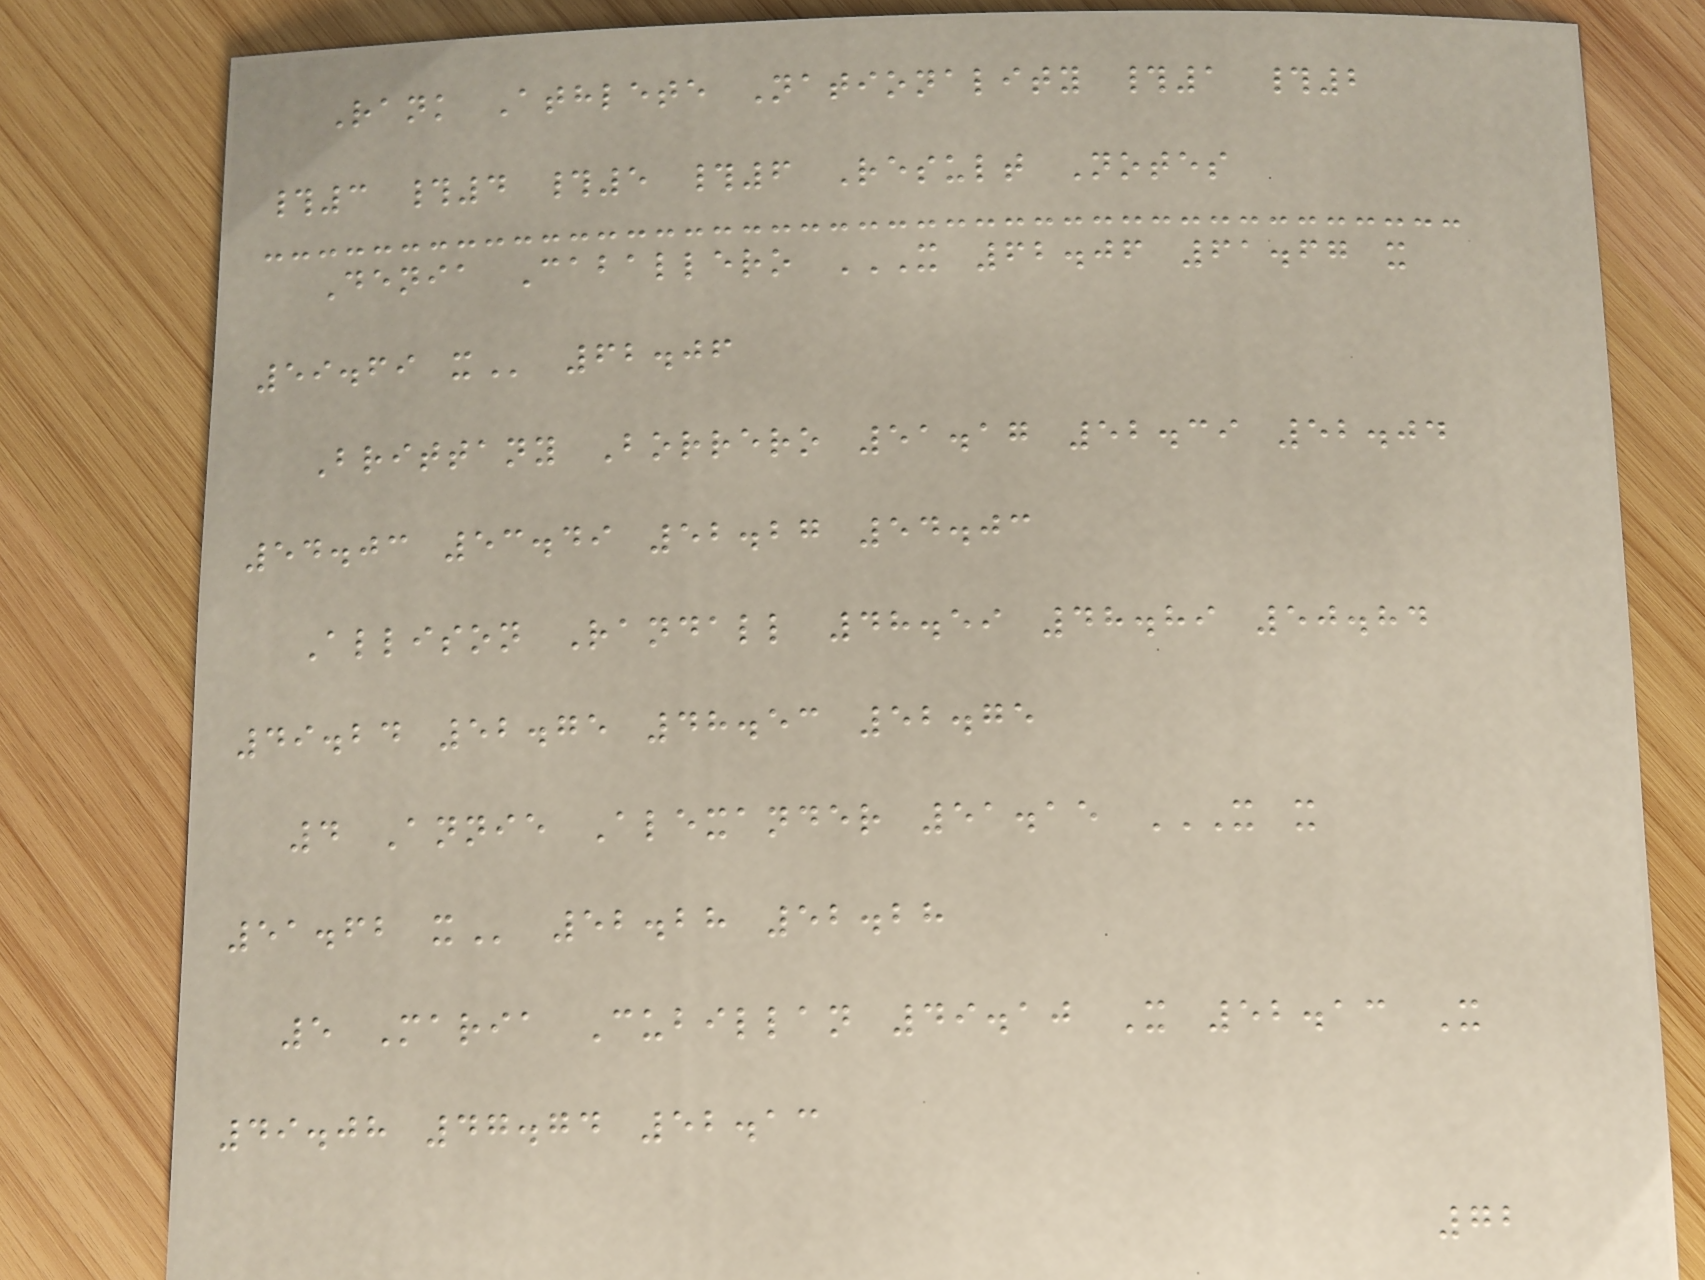Rank Athlete Nationality #1 #2
#3 #4 #5 #6 Result Notes
Denia Caballero X 62.06 61.67 X
59.69 X 62.06
Brittany Borrero 51.17 52.39 52.04
54.03 53.49 52.27 54.03
Allison Randall 48.59 48.89 50.84
49.24 52.75 48.53 52.75
4 Annie Alexander 51.15 X X
51.62 X 52.28 52.28
5 Maria Cubillan 49.10 X 52.13 X
49.08 47.74 52.13
72
